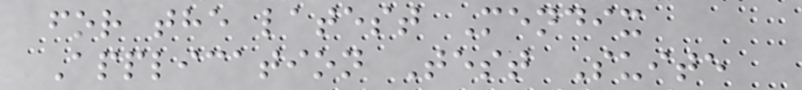for the latest Mendix
Application Test Suite
